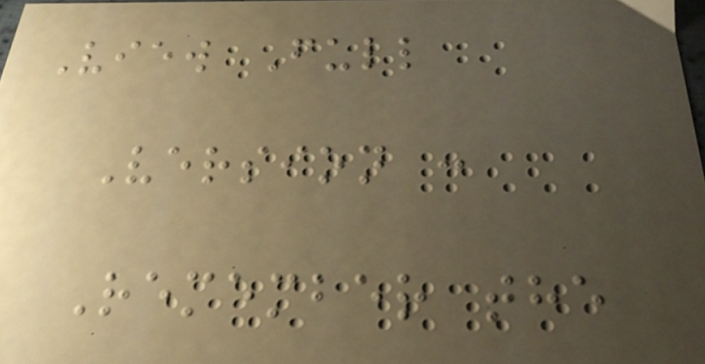View Full
Version :
Remember the
